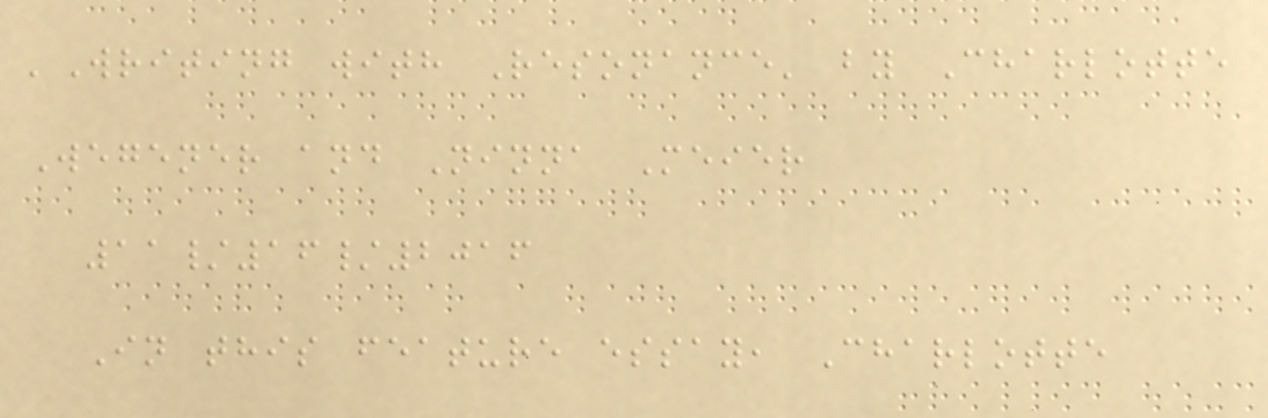'Writing with Resonance' by Charlotte
Wegener and Ninna Meier
11/16/2016
In this feature essay, Charlotte
